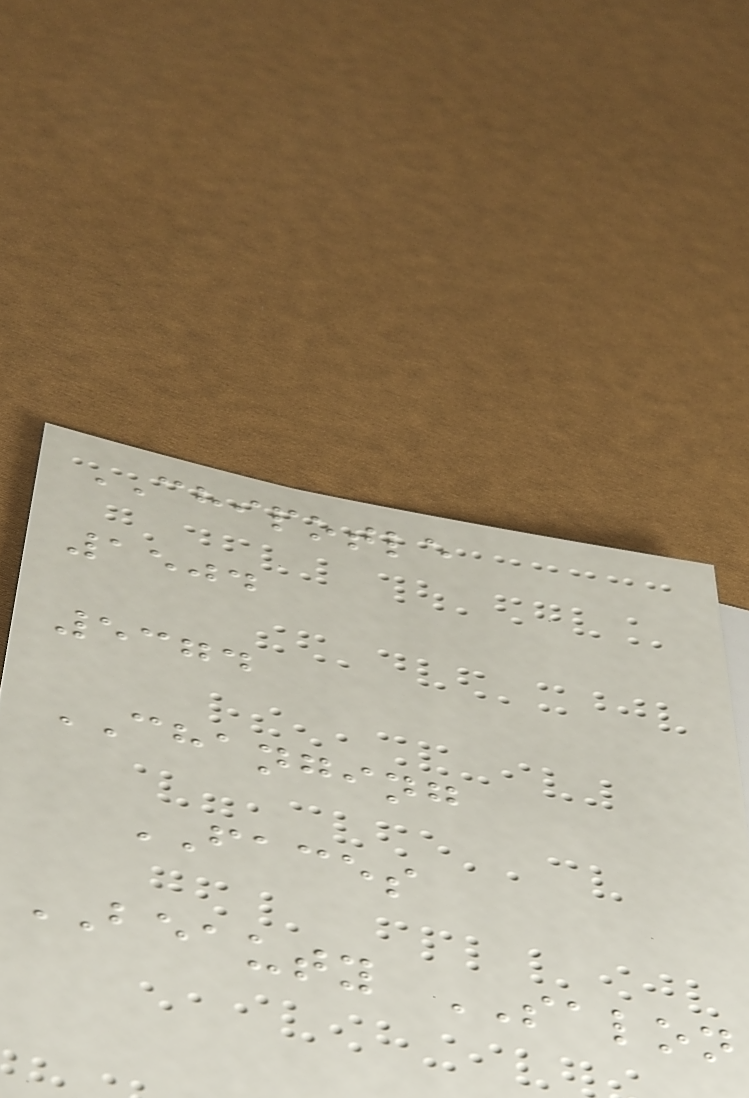CHIPOTLE
1504
5374
CHANGING
FACES
BEAUTY SALON
